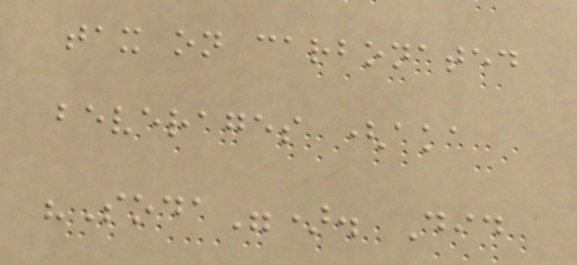tax on carbonated
beverages (aka
"Soda"). Did
